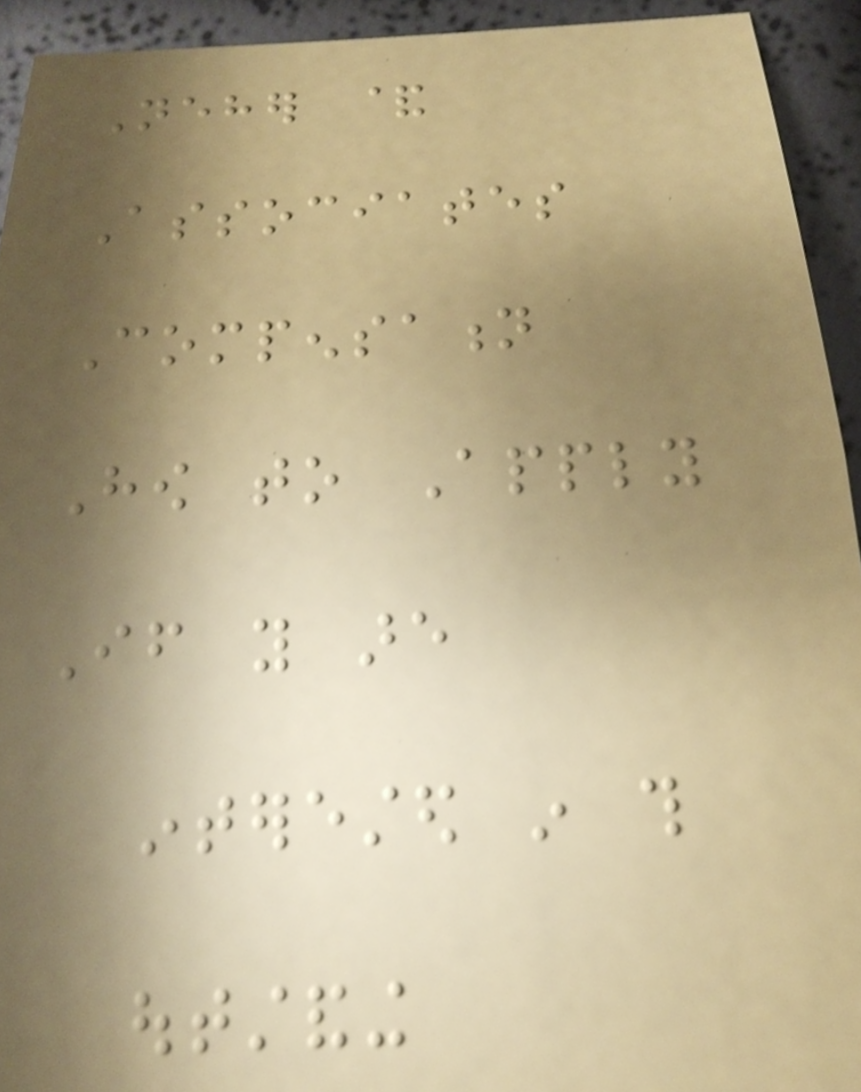Neher &
Associates
Compensation
How to Apply
If you are
interested in this
outstanding
